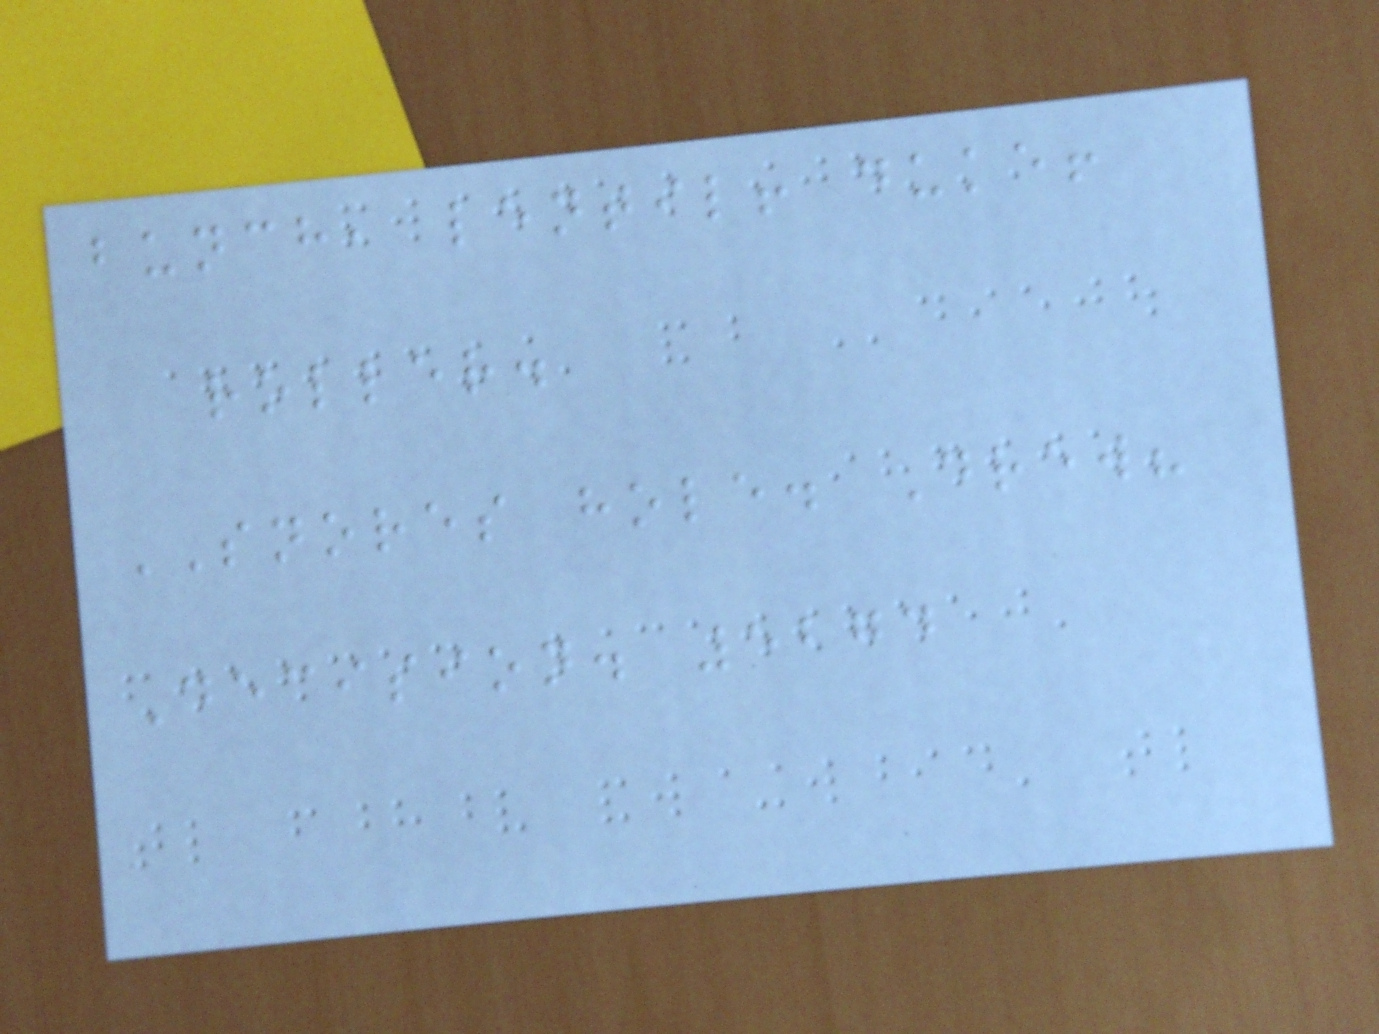bunch, lentil! duke!
roller.
SNORES hole. Drew?
Decision. 5274
